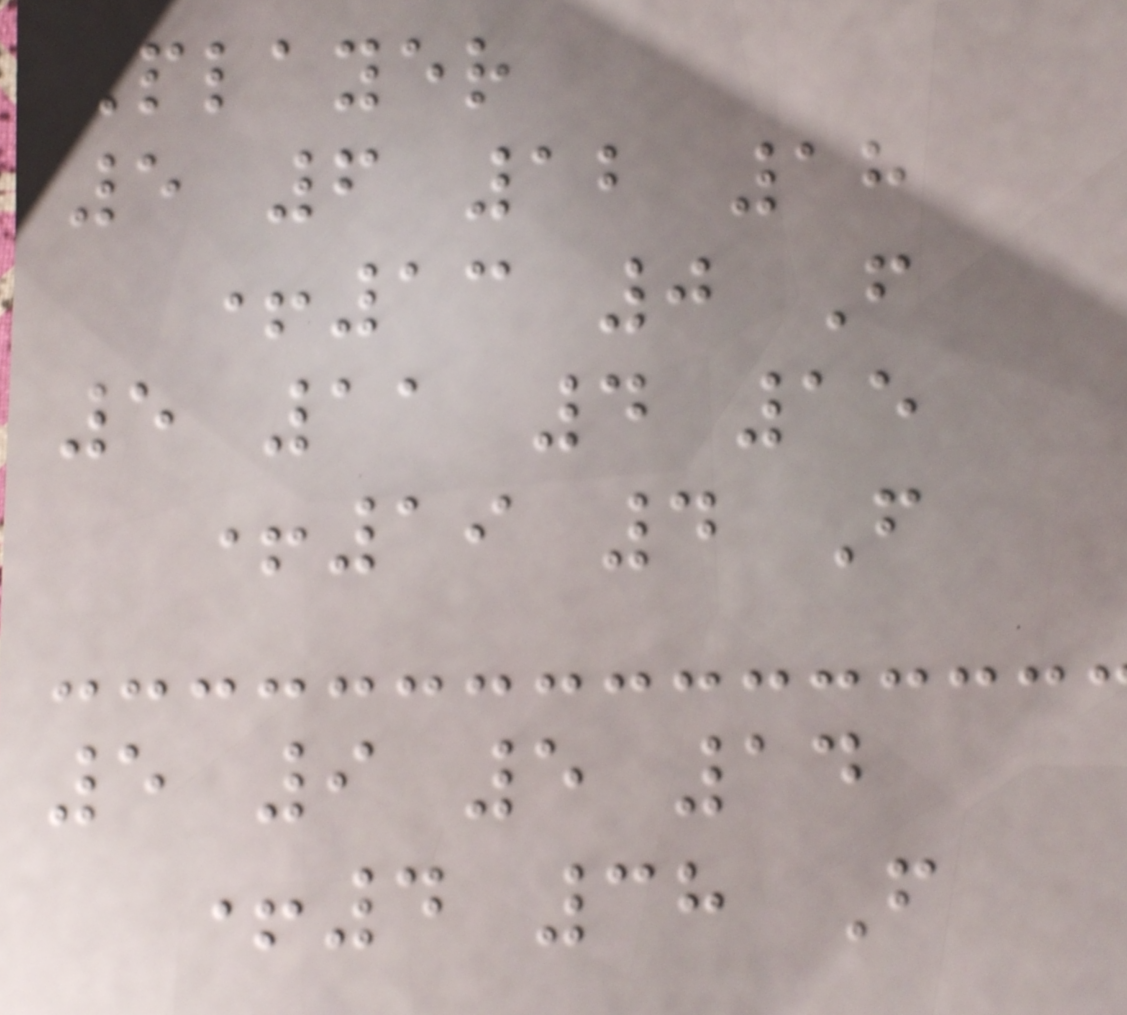Player
5 6 12 18
+13 0 F
5 11 4 15
+19 4 F
5 9 5 14
+4 38 F
